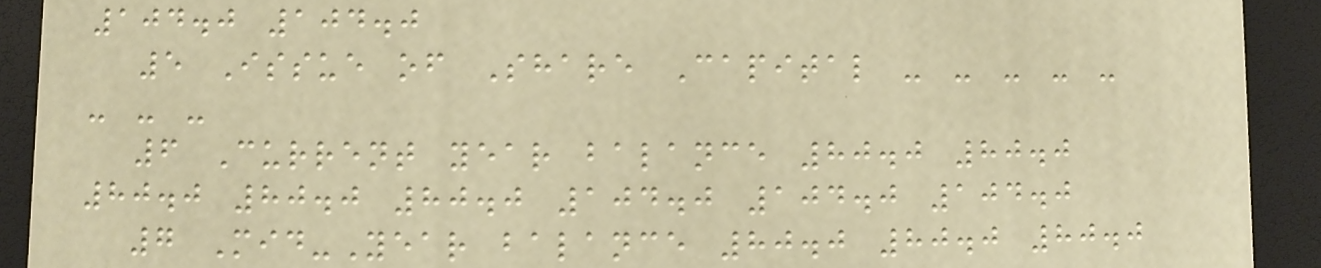104.0 104.0
5 Issue of Share Capital - - - - -
- - -
6 Current year balance 80.0 80.0
80.0 80.0 80.0 104.0 104.0 104.0
7 Mid-Year balance 80.0 80.0 80.0
